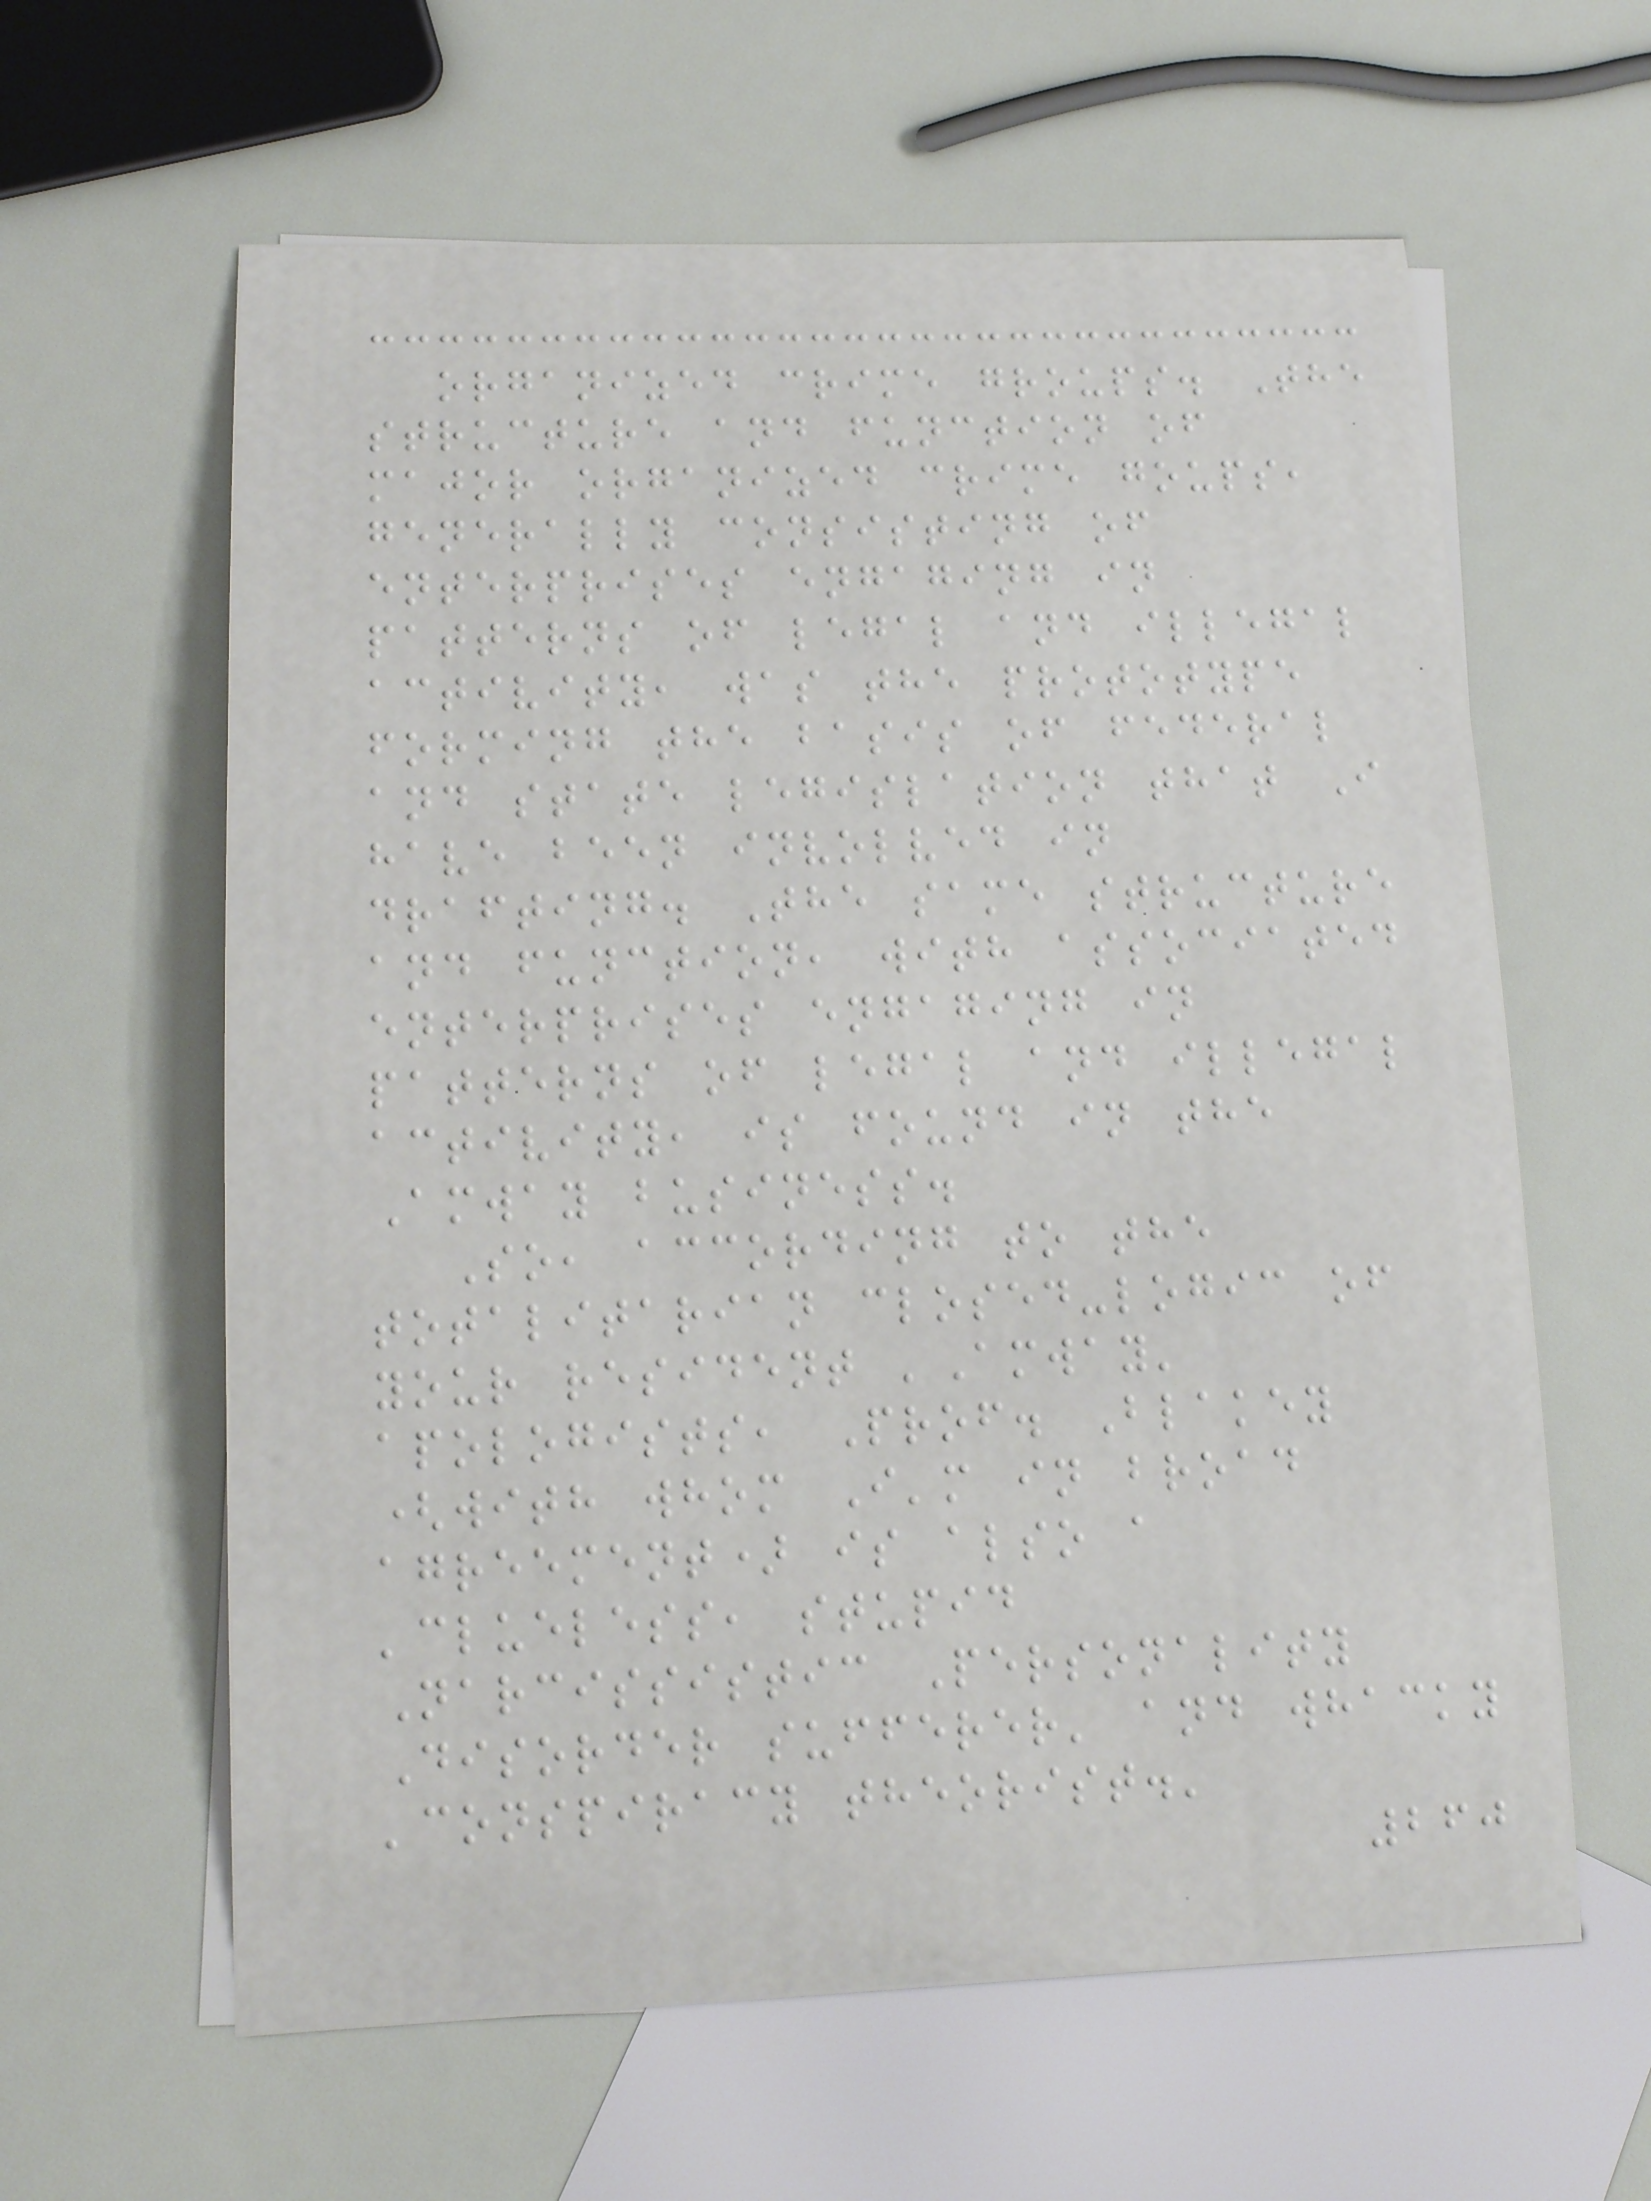organized crime groups. The
structure and function of
major organized crime goups,
generally consisting of
enterprises engaging in
patterns of legal and illegal
activity, was the prototype
forming the basis of federal
and state legislation that I
have been involved in
drafting. The same structure
and function, with associated
enterprises engaging in
patterns of legal and illegal
activity, is found in the
Amway business.
So, according to the
totalitarian closed-logic of
your resident 'Amway'
apologists, Prof. Blakey
(with whom I'm in broad
agreement) is also a
'clueless, stupid
Narcissistic Personality
Disorder sufferer' and whacky
'conspiracy theorist.'
260
